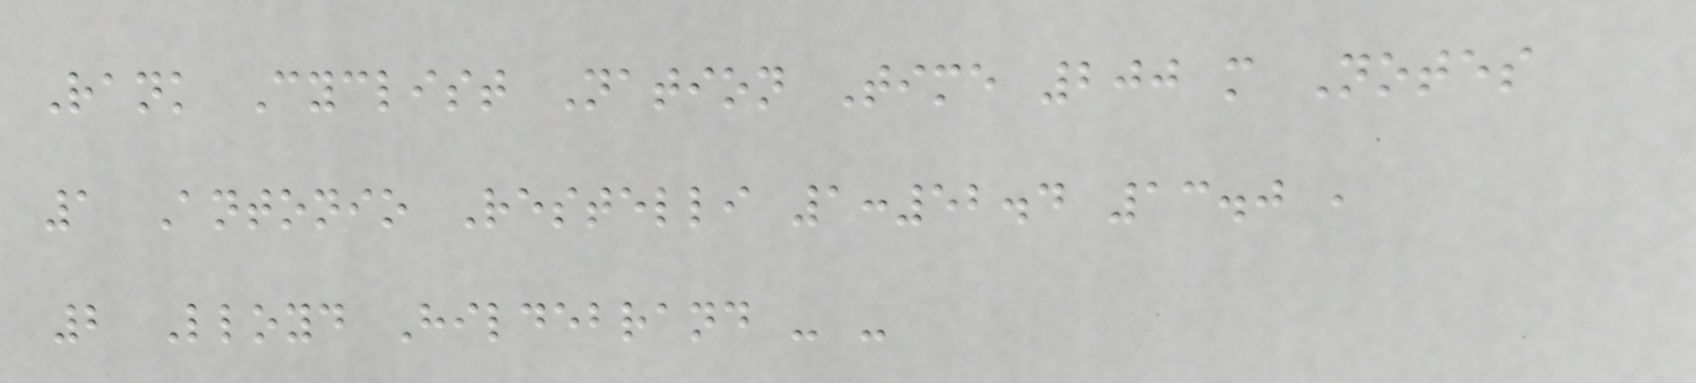Rank Cyclist Nation Time 200 m Notes
1 Antonio Restelli 1:52.4 13.0 ,
2 Lloyd Hildebrand - -
